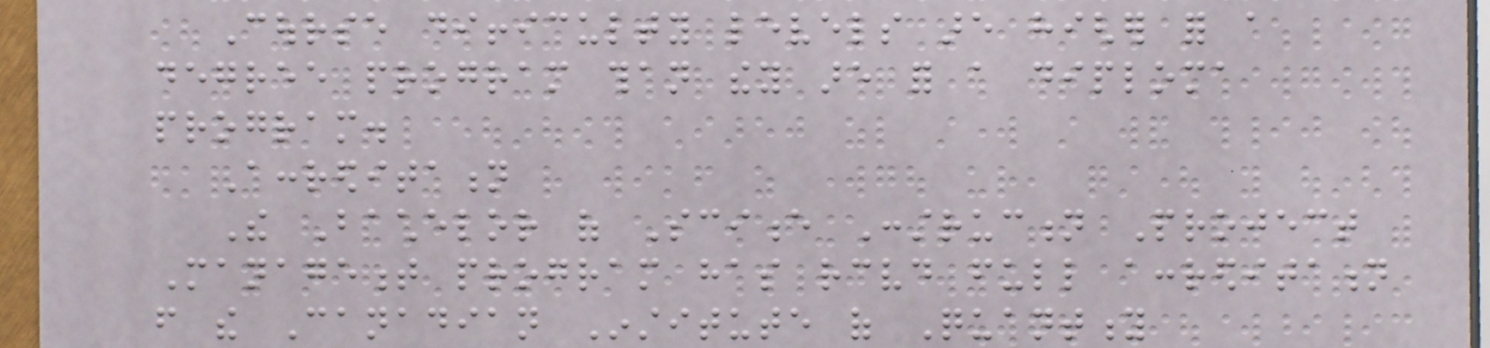Course difficulty levels are higher for a
degree program than they are for a diploma
program.
Accreditation
The Bachelor of Science Construction Project
Management program has received full accreditation
from the Canadian Institute of Quantity
